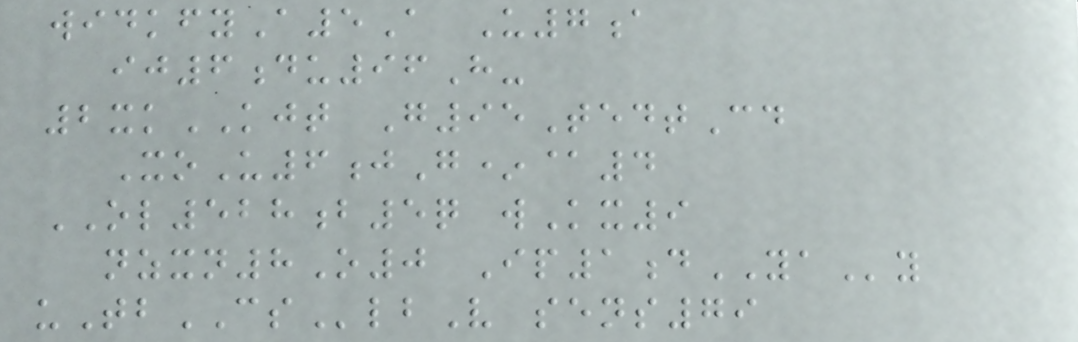widkfyA5A U7a
ij6du96H-
2xkKJT G95TedtCd
XoU6jG*@4
OL528b5q wKx9
nzxn8O0 Ip1dYAy
uTbCSlbV sens79
